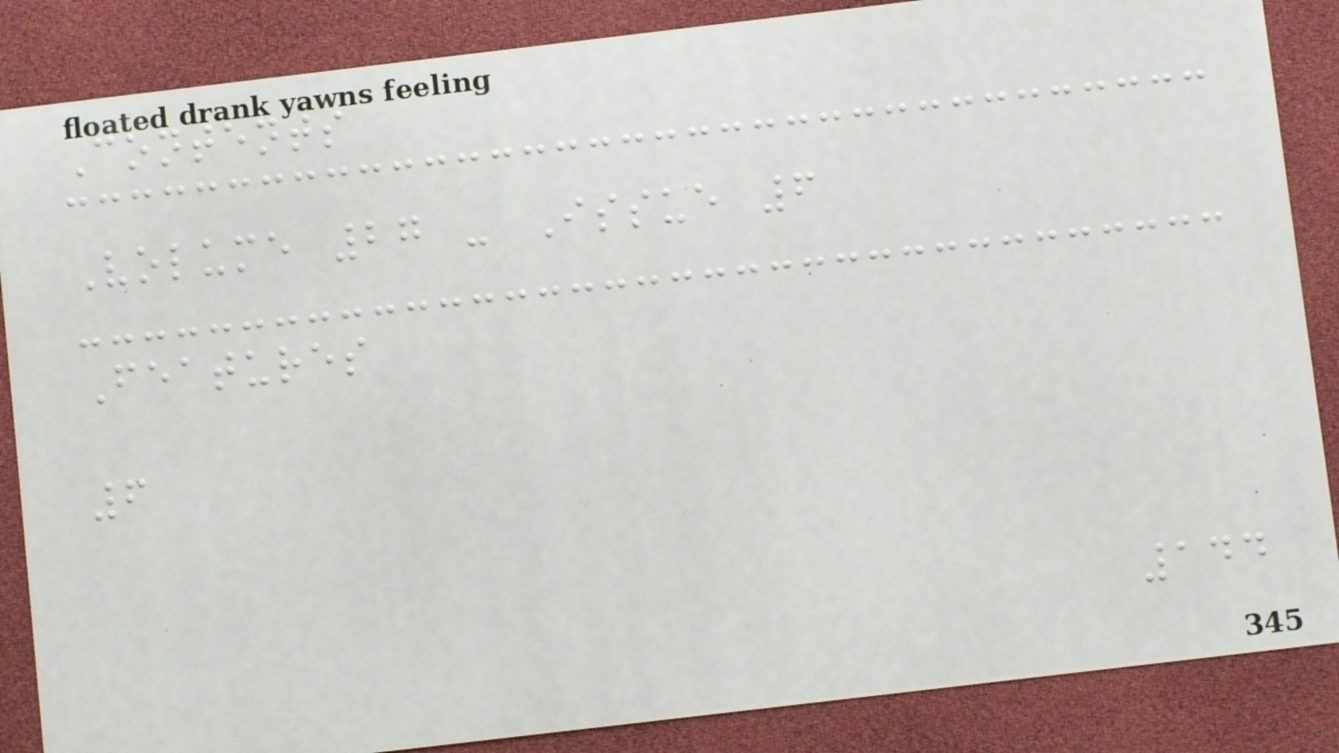Contents
Volume 27 - Issue 6
Features
6
144
